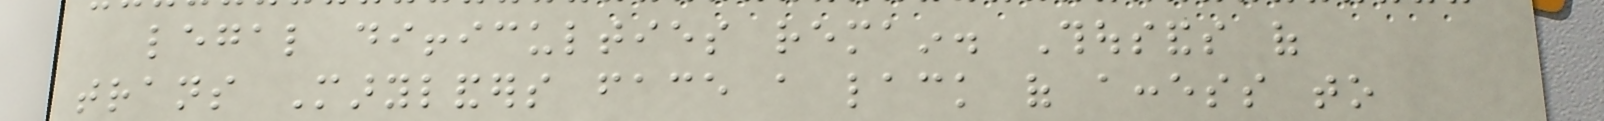legal difficulties remain. Thousands of
trans Marylanders face a lack of access to
